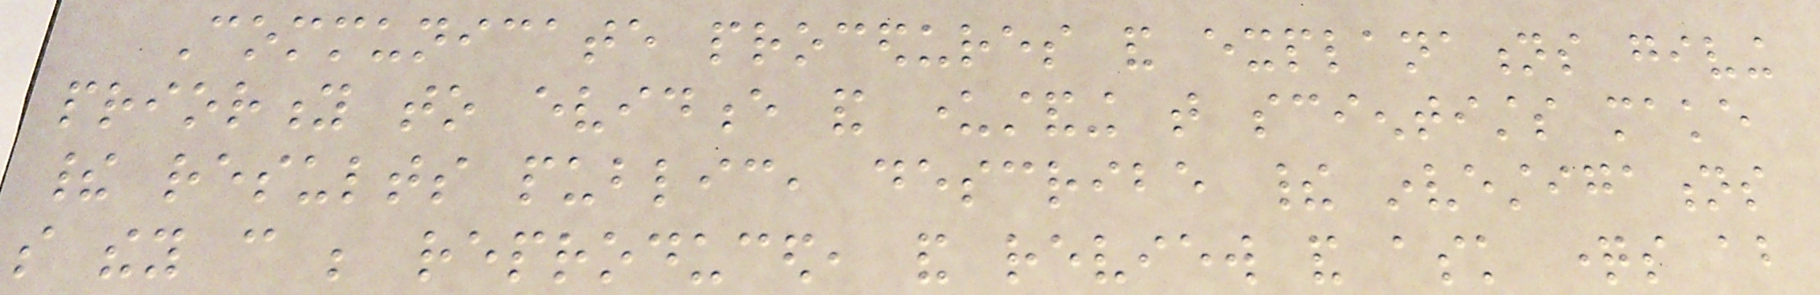Communicate procedures and explanations giving
priority to evidence and understanding that scientists make
their results public, describe their investigations
so they can be reproduced, and review and ask questions about
